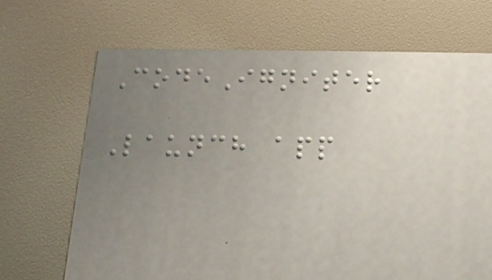CodeIgniter
Launch app
